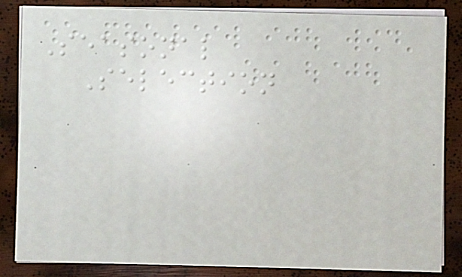Seasonal
Selection
